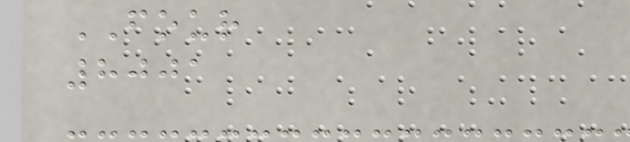FOUR
8001
